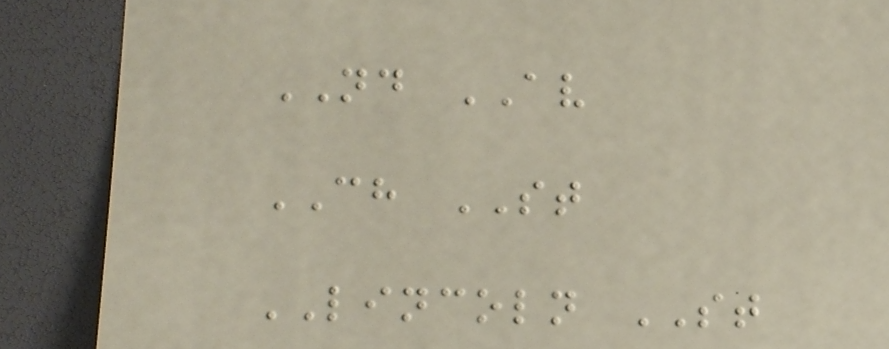ND AV
CH ST
LINCOLN ST
